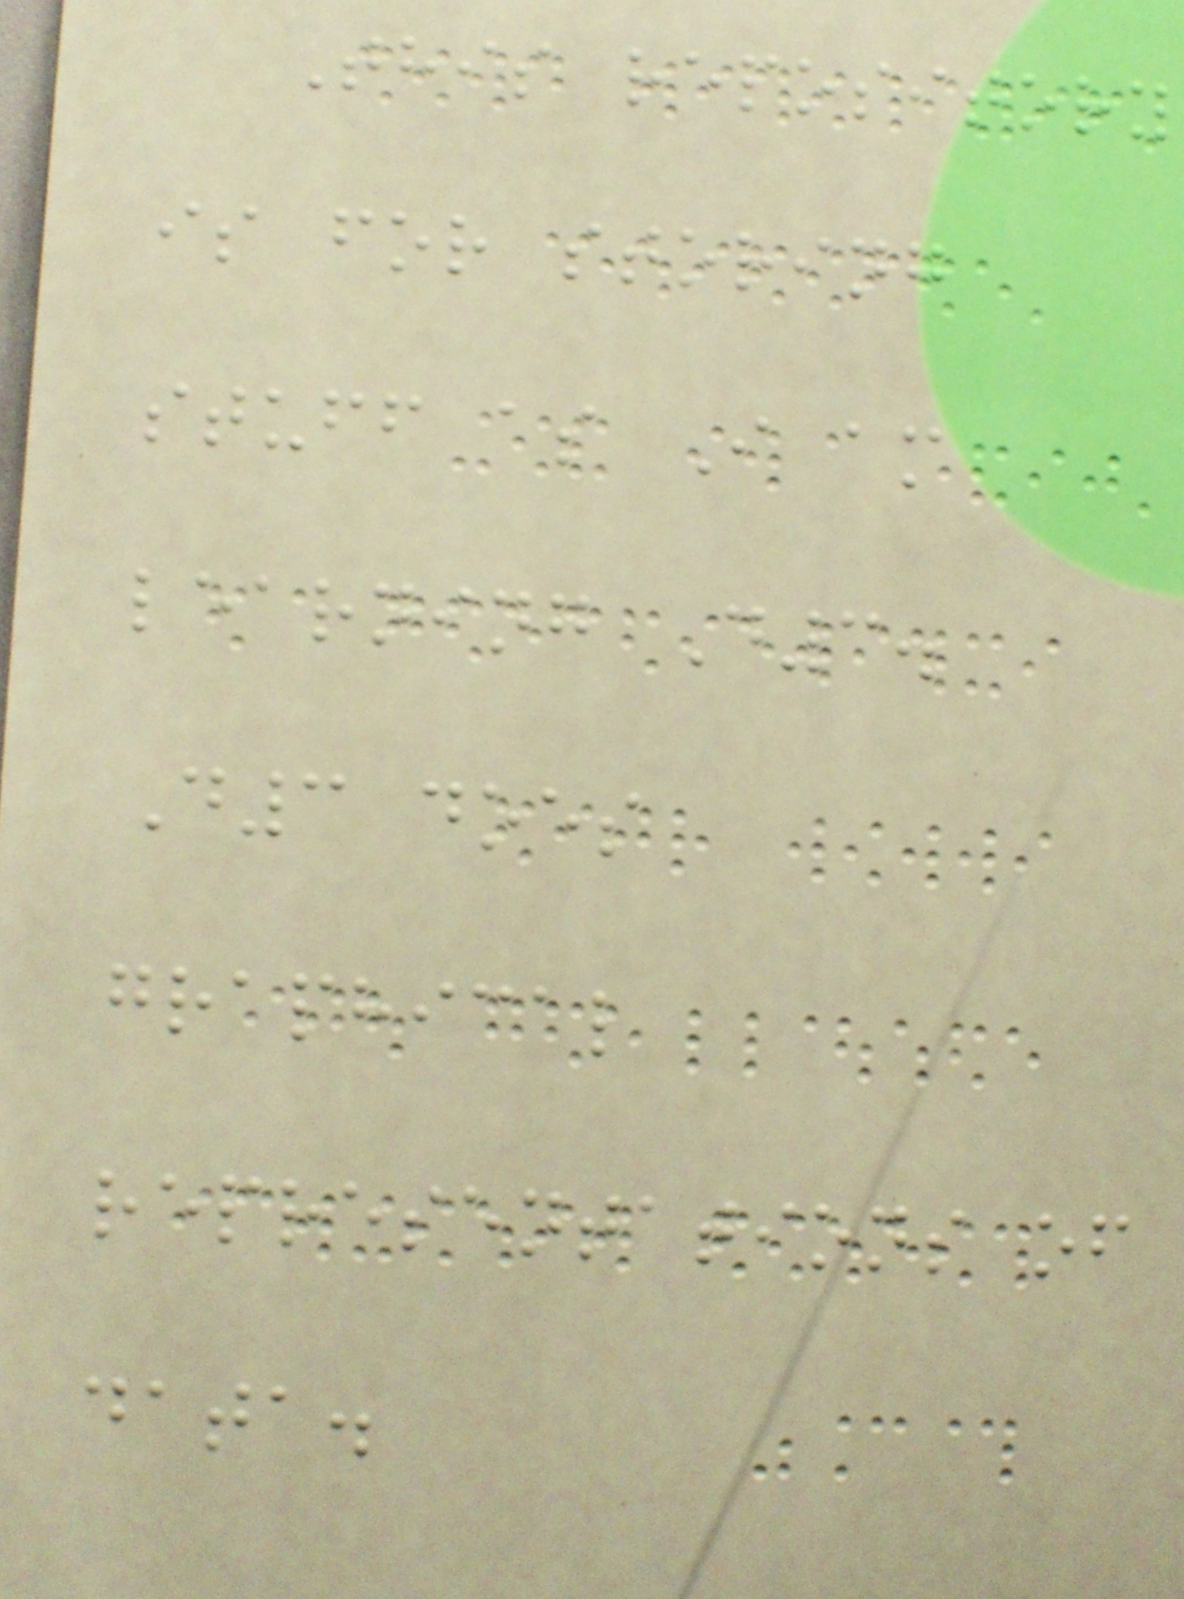This repository
is for storing
stuff as I am
learning D3.
D3 does
graphical
representations of
data.
